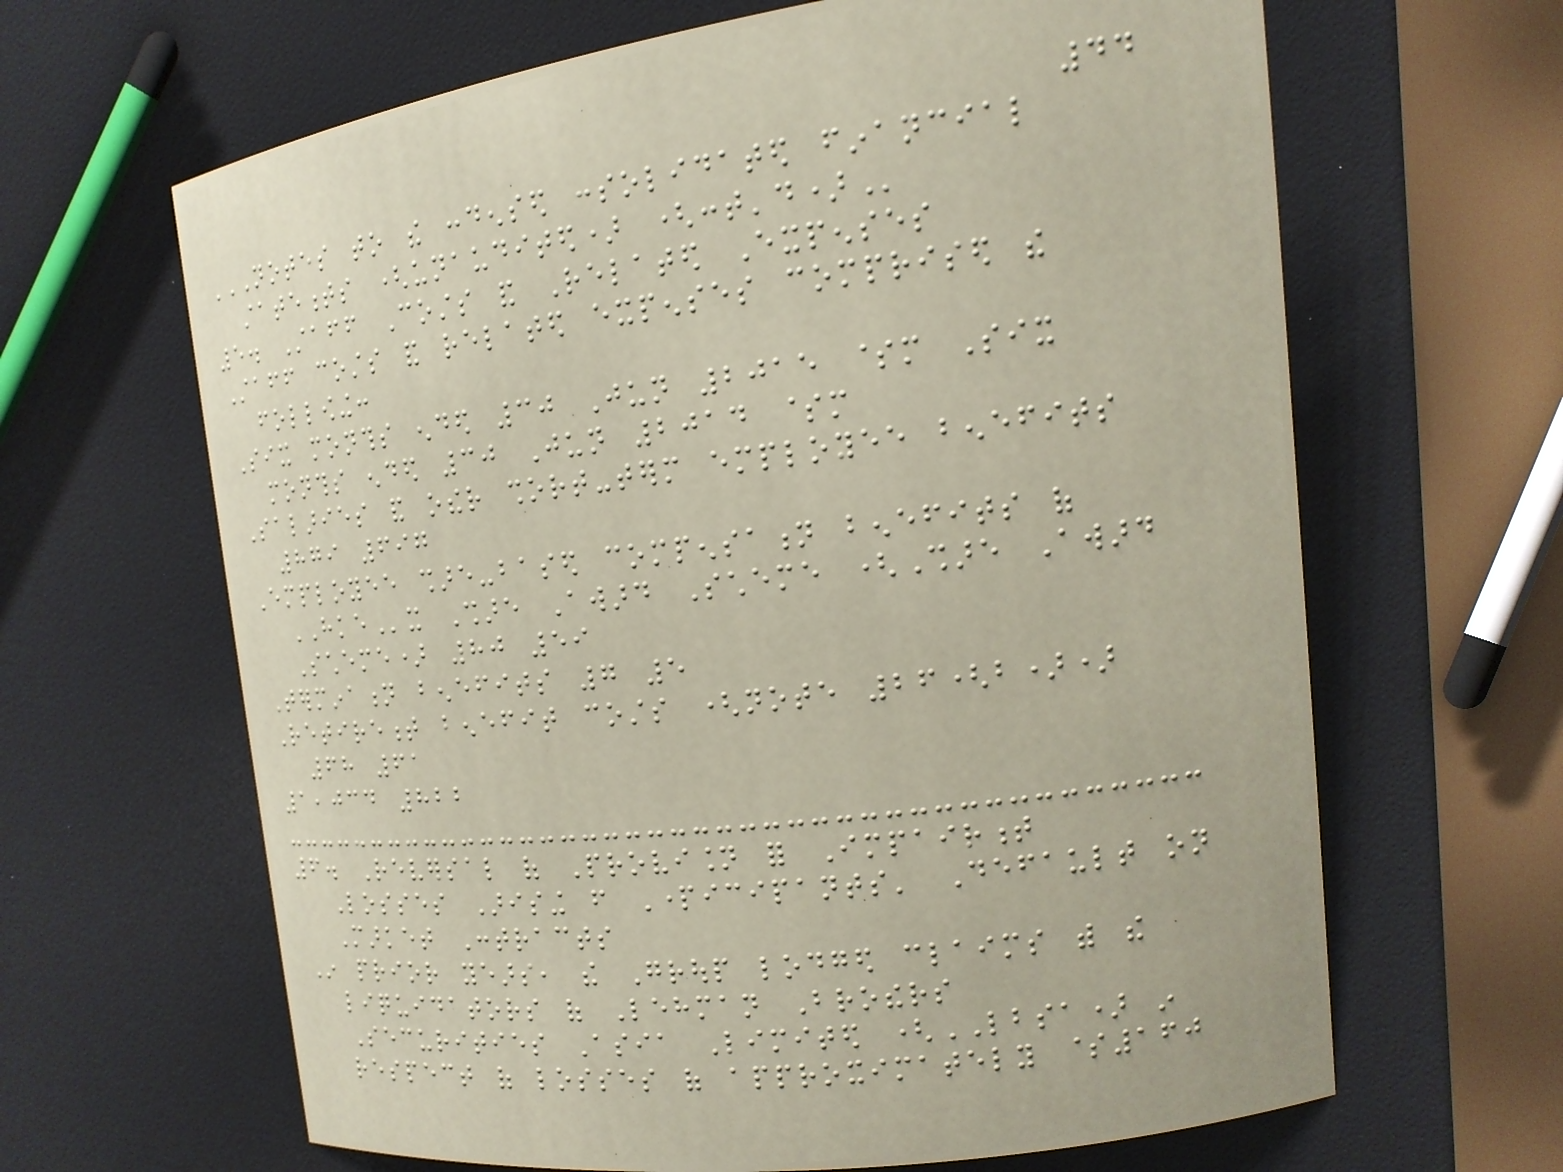44
NOTES TO THE CONDENSED CONSOLIDATED FINANCIAL
STATEMENTS (UNAUDITED) (CONT'D)
5. Staff Costs and Related Expenses
Staff costs and related expenses comprised the
following:
Six months ended 30 Jun 2015 $m Six
months ended 30 Jun 2014 $m
Salaries and other short-term employee benefits
879 697
Employee share-based compensation benefits of
HKEx Share Award Scheme (Share Award
Scheme) 80 59
Termination benefits 7 5
Retirement benefit costs (note 26(b))
68 61
1,034 822
6. Reversal of Provision for Impairment
Losses Arising from Participants' Default on
Market Contracts
In prior years, the Group lodged claims with the
liquidators of Lehman Brothers
Securities Asia Limited (LBSA) in
respect of losses of approximately $160
